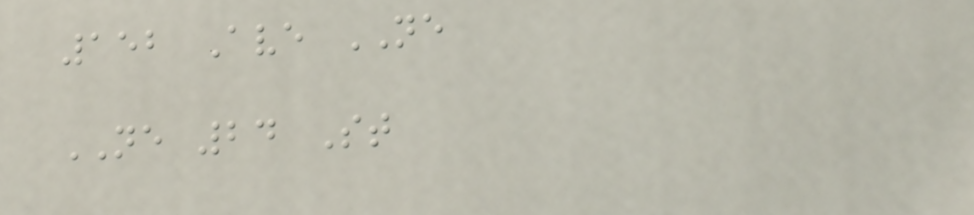152 Ave NE
NE 24 St
